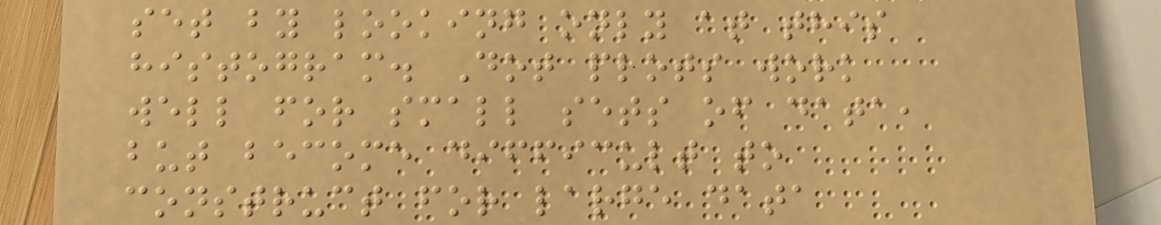set by looking only at this
histogram. Dot plots work
well for small sets of data,
but become difficult to
construct for large data
